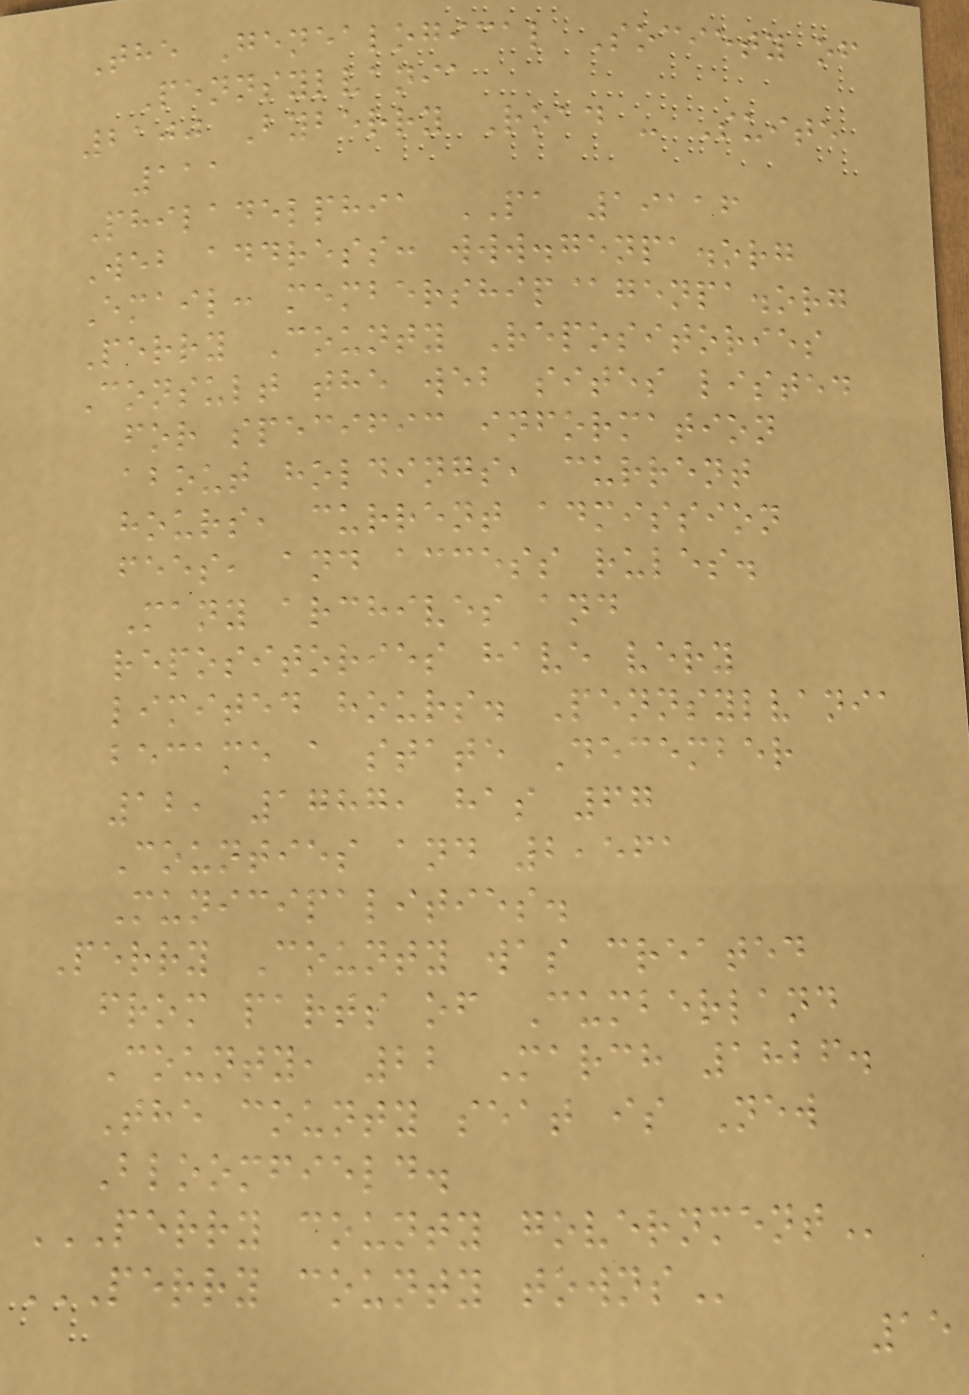The Genealogical Society of
Pennsylvania
2100 Byberry Road - Suite
111
Philadelphia PA 19116
Web address: www.genpa.org
Email: membership@genpa.org
Perry County Repositories
Consult the web sites listed
for specific information
about holdings, current
hours, current admission
fees, and access rules.
Many archives and
repositories have very
limited hours. Pennsylvania
became a state December
12, 1787, has 67
Counties and 2,561
Municipalities.
Perry County was created
from parts of Cumberland
County, 22 March 1826.
The county seat is New
Bloomfield.
PERRY COUNTY GOVERNMENT
PERRY COUNTY TOWNS
15
